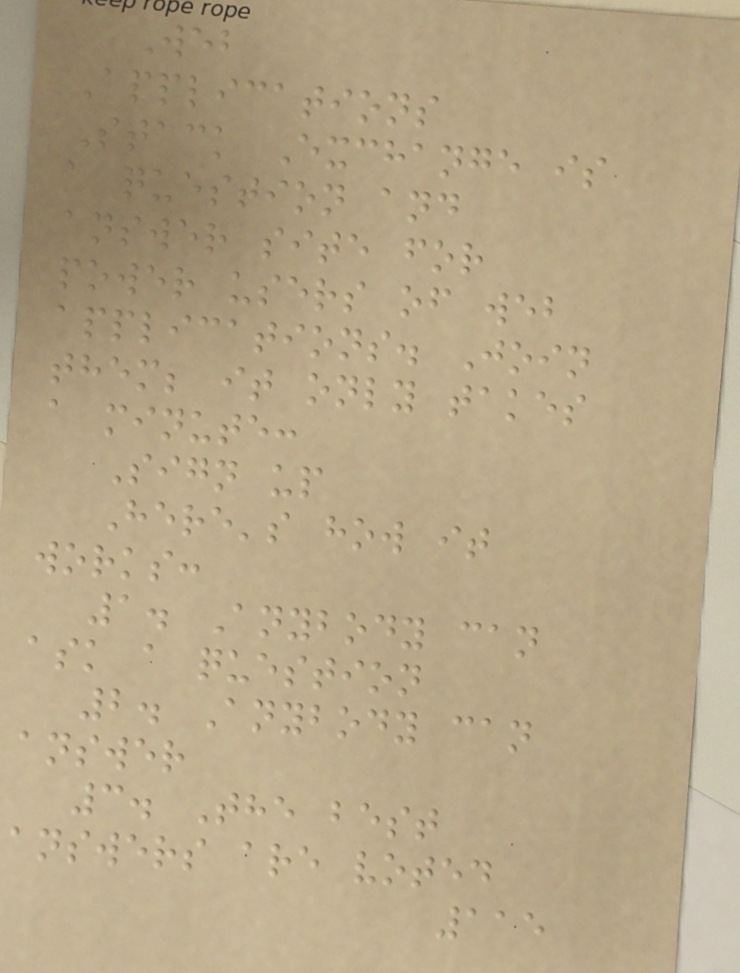Web
Applications
Stack Exchange is
a question and
answer site for
power users of web
applications. Join
them; it only takes
a minute:
Sign up
Here's how it
works:
1. Anybody can
ask a question
2. Anybody can
answer
3. The best
answers are voted
115
